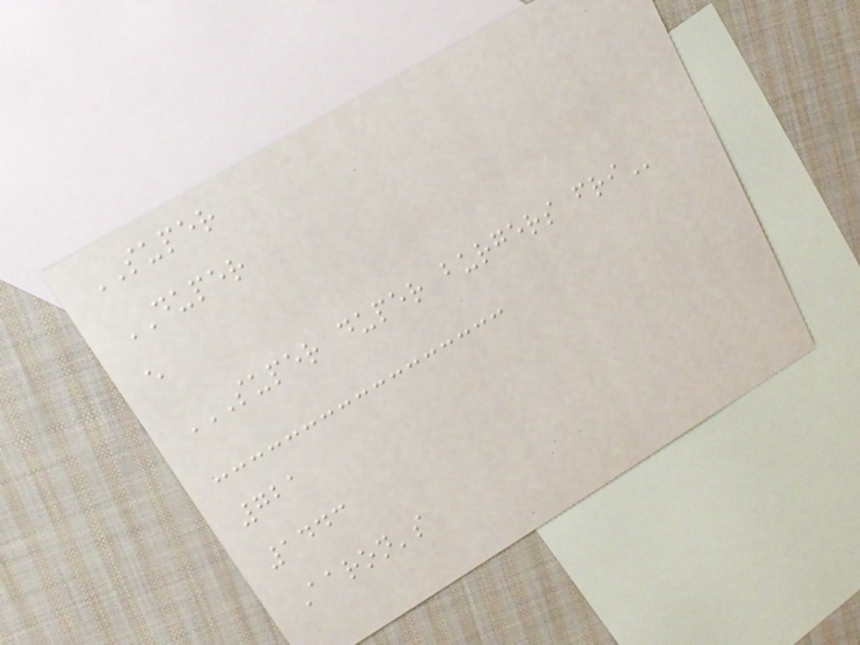SUPER
DUPER
e
SUPER DUPER BURGERS FRI
721
1443
Aaron's
